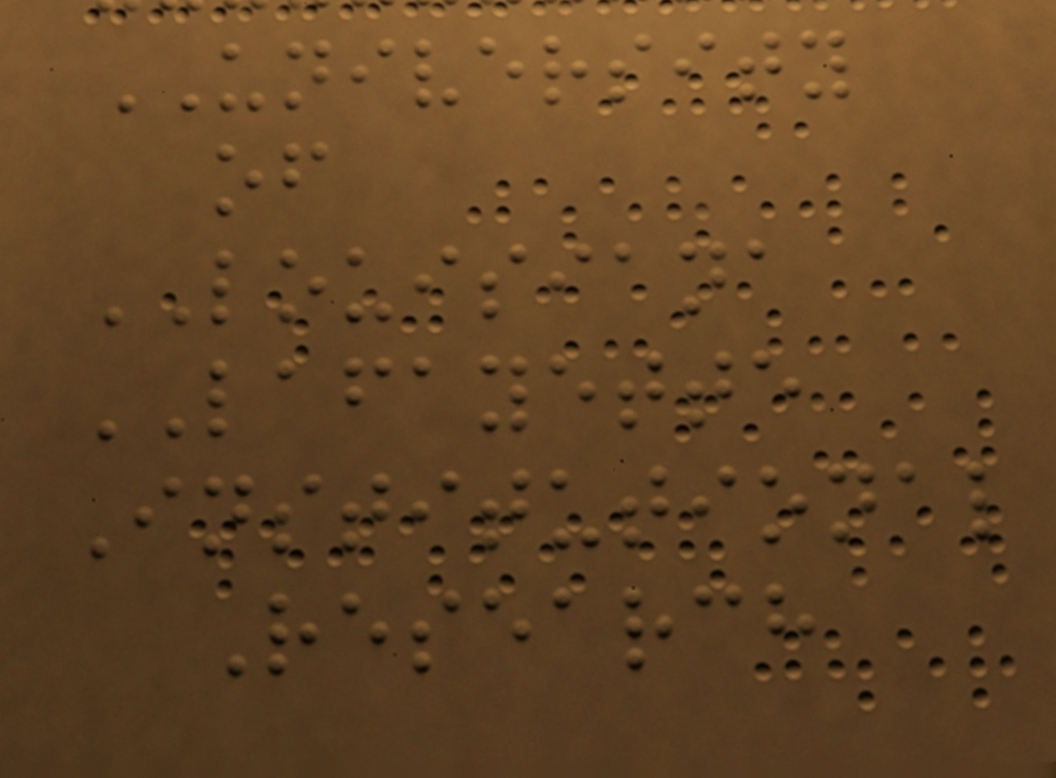UNIVERSITY
of
LOUISIANA
LAFAYETTE
Institutional
Research
